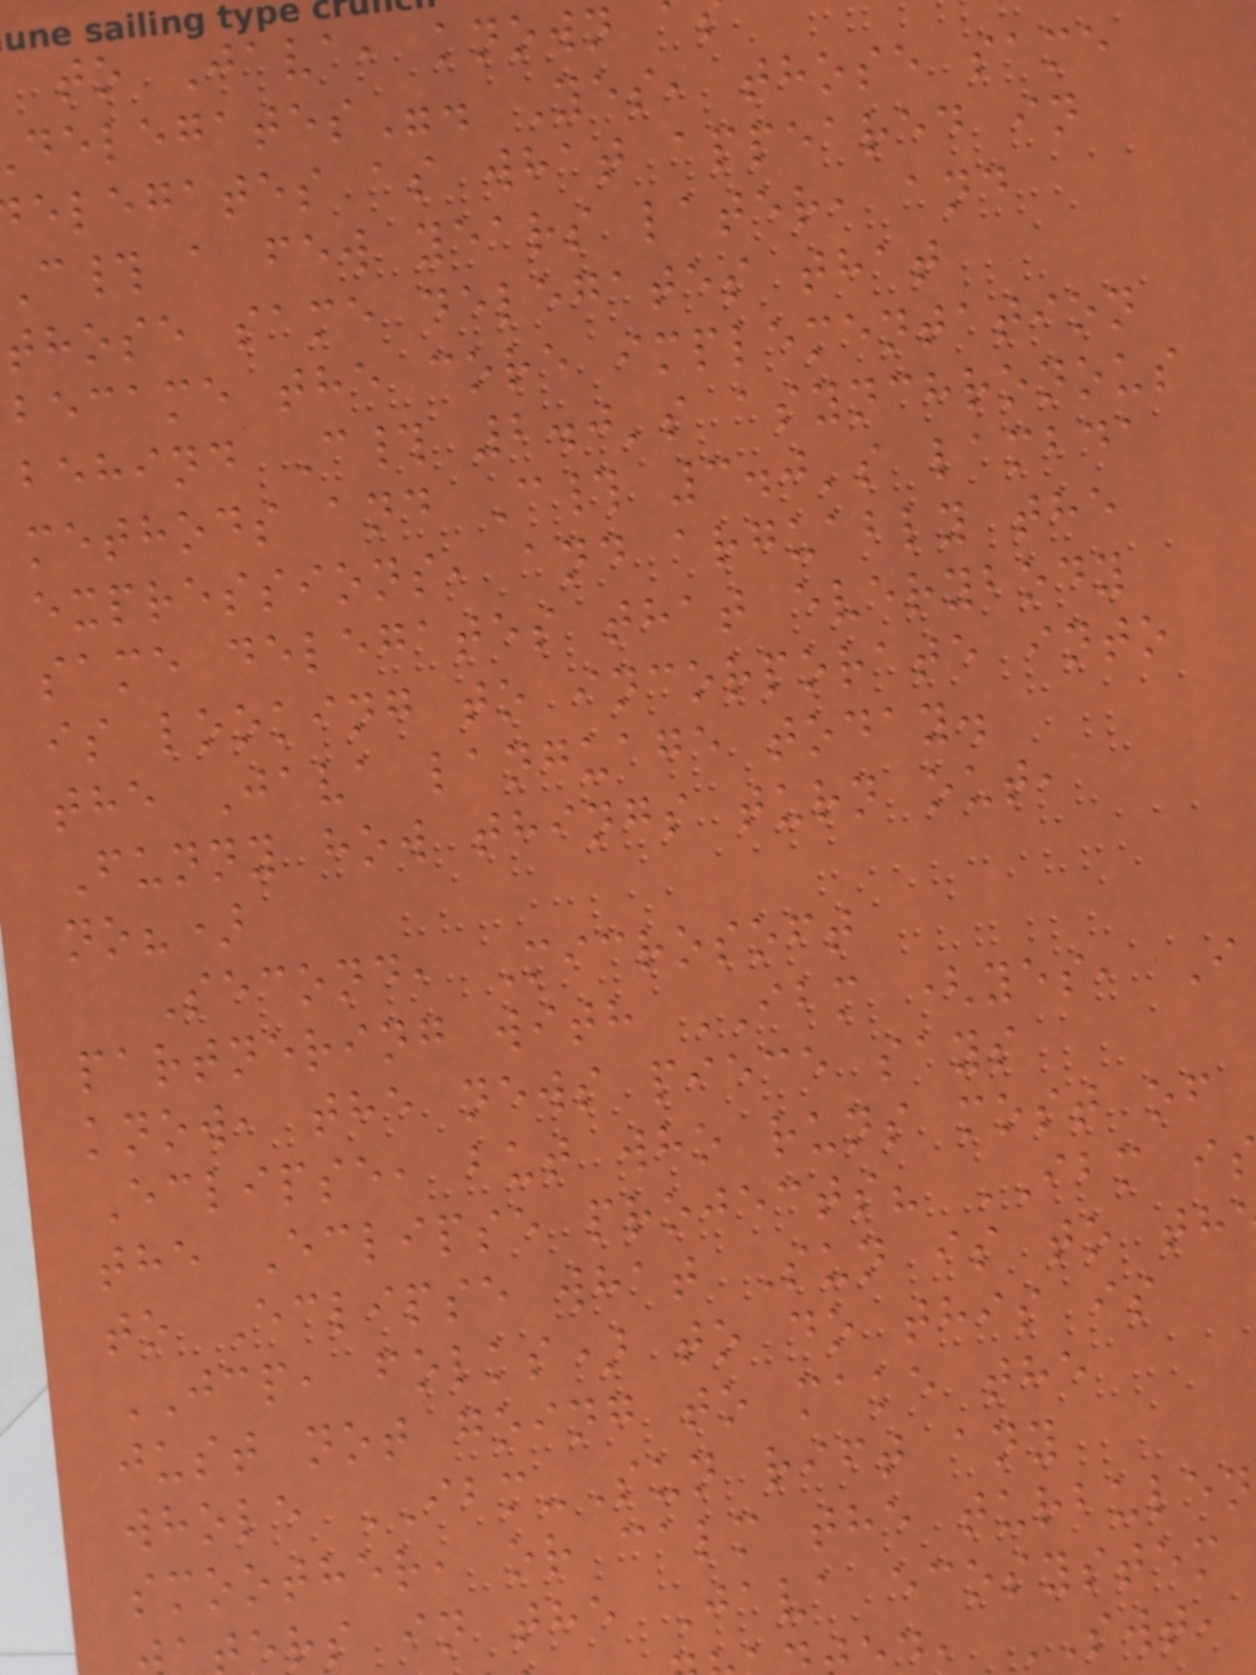to Java, known
delegates". Yes, those same
elegates as what appeared in
c# a few years later, and
those same delegates that
became the core implementation
behind C# 2.0's asynchronous
methods and C# 3.0's lambda
expressions, and arguably the
same delegates that everybody
is looking to incorporate into
the Java language today.
Funny how things turn out,
no?)
Second, Microsoft
partnering with IBM (yes, I
know, the news piece says
Eclipse, but who runs most of
the Eclipse projects? IBM i
to Eclipse what Sun is to th
JCP, folks) to do this is
just not going to make the
whole IBM-Sun rift any
smoother, or calm the turbulen
ers in the Java ecosystem
, SWT,
